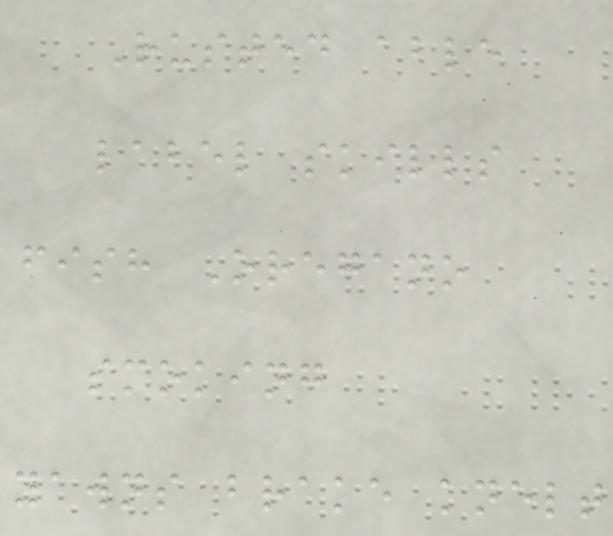Rusted able
label skills
fish Oregano
smoking
yawns brake knelt
